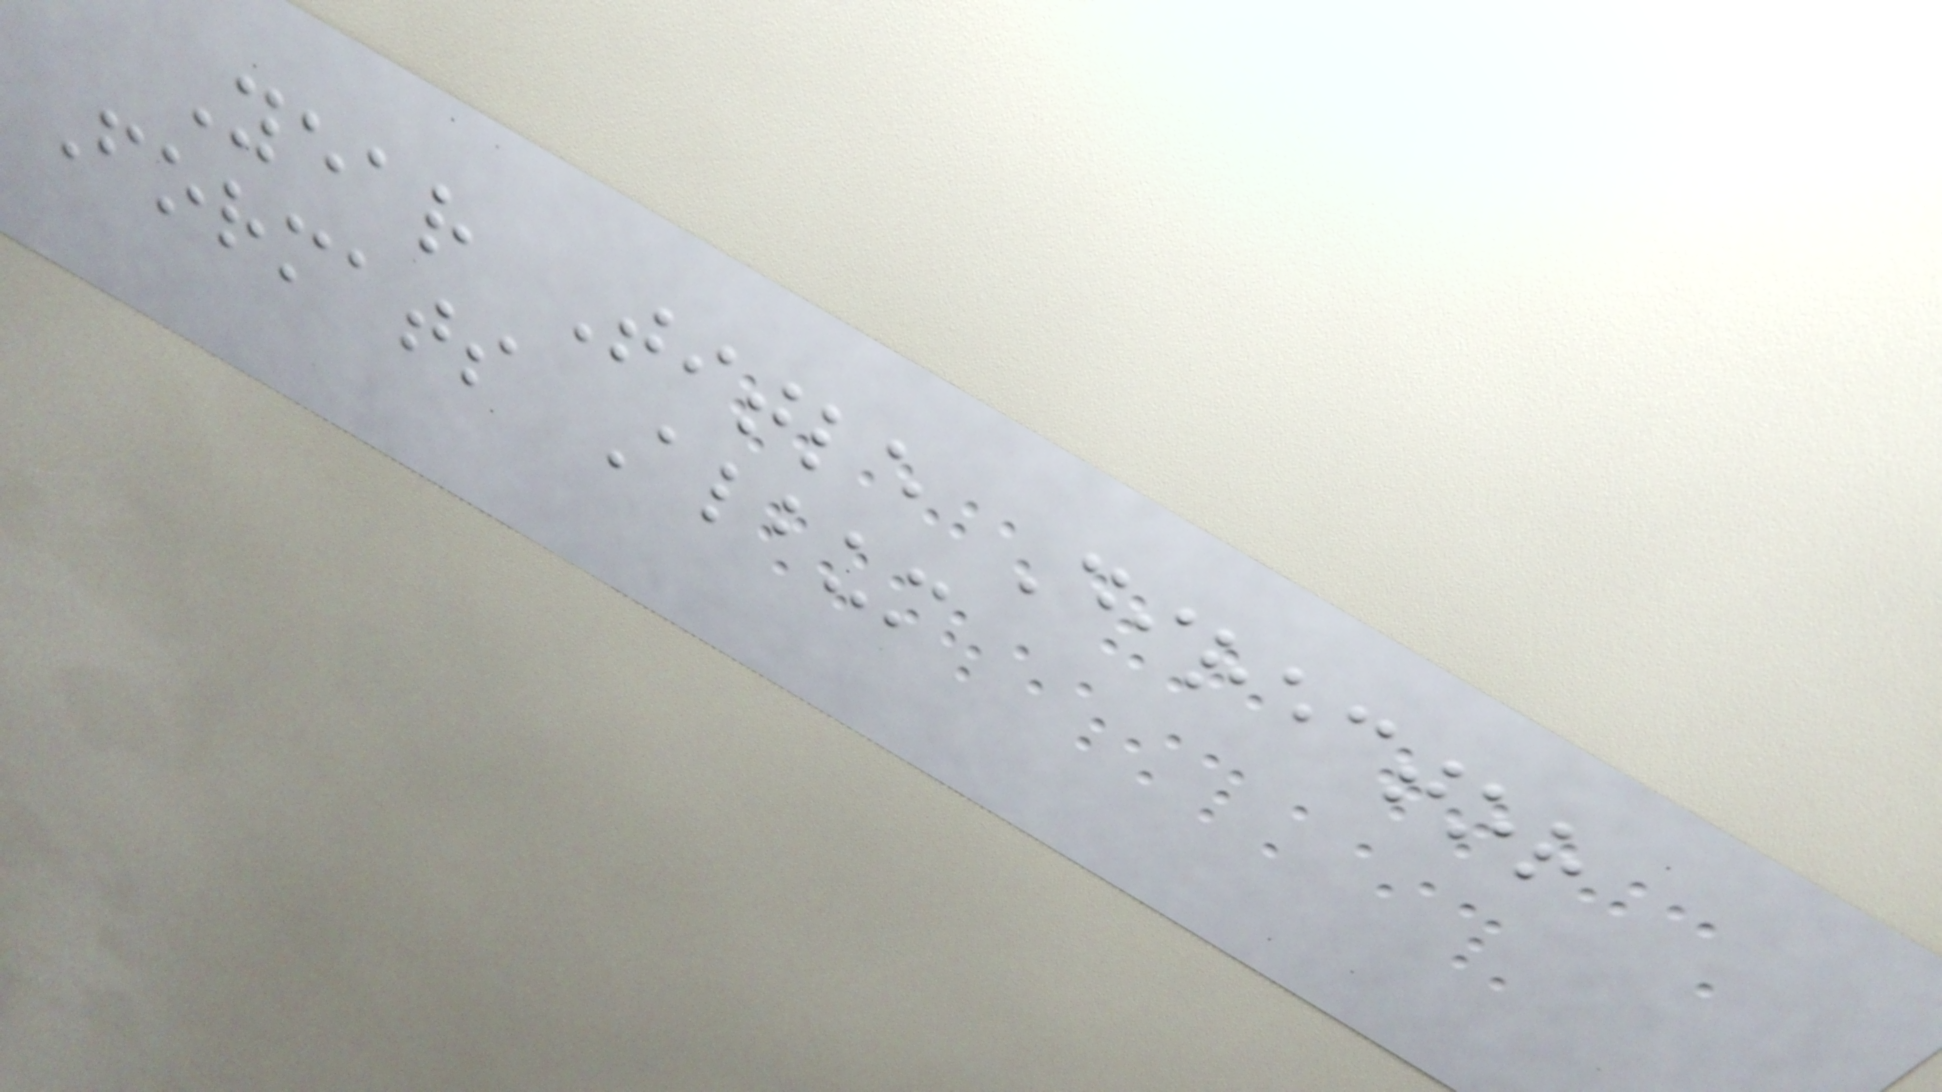Year Title Director
Formats Album
